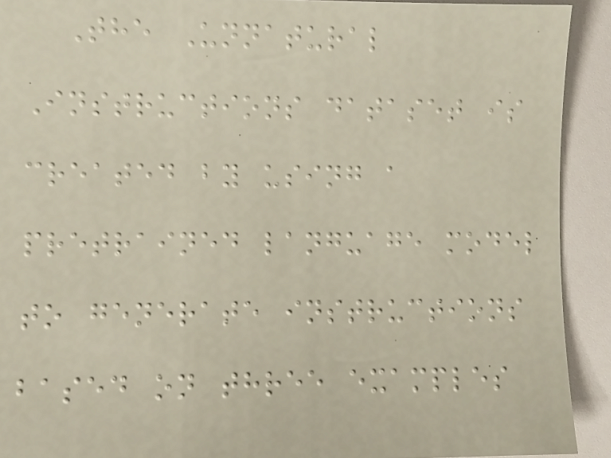The Unnatural
Instructions dataset is
created by using a
pretrained language model
to generate instructions
based on three examples
